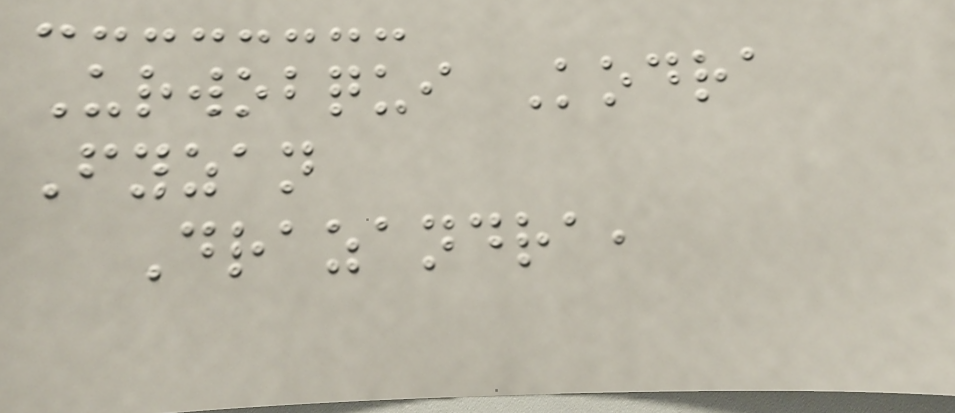Urwobqui Kodra
Fyzan
Drazandra,
